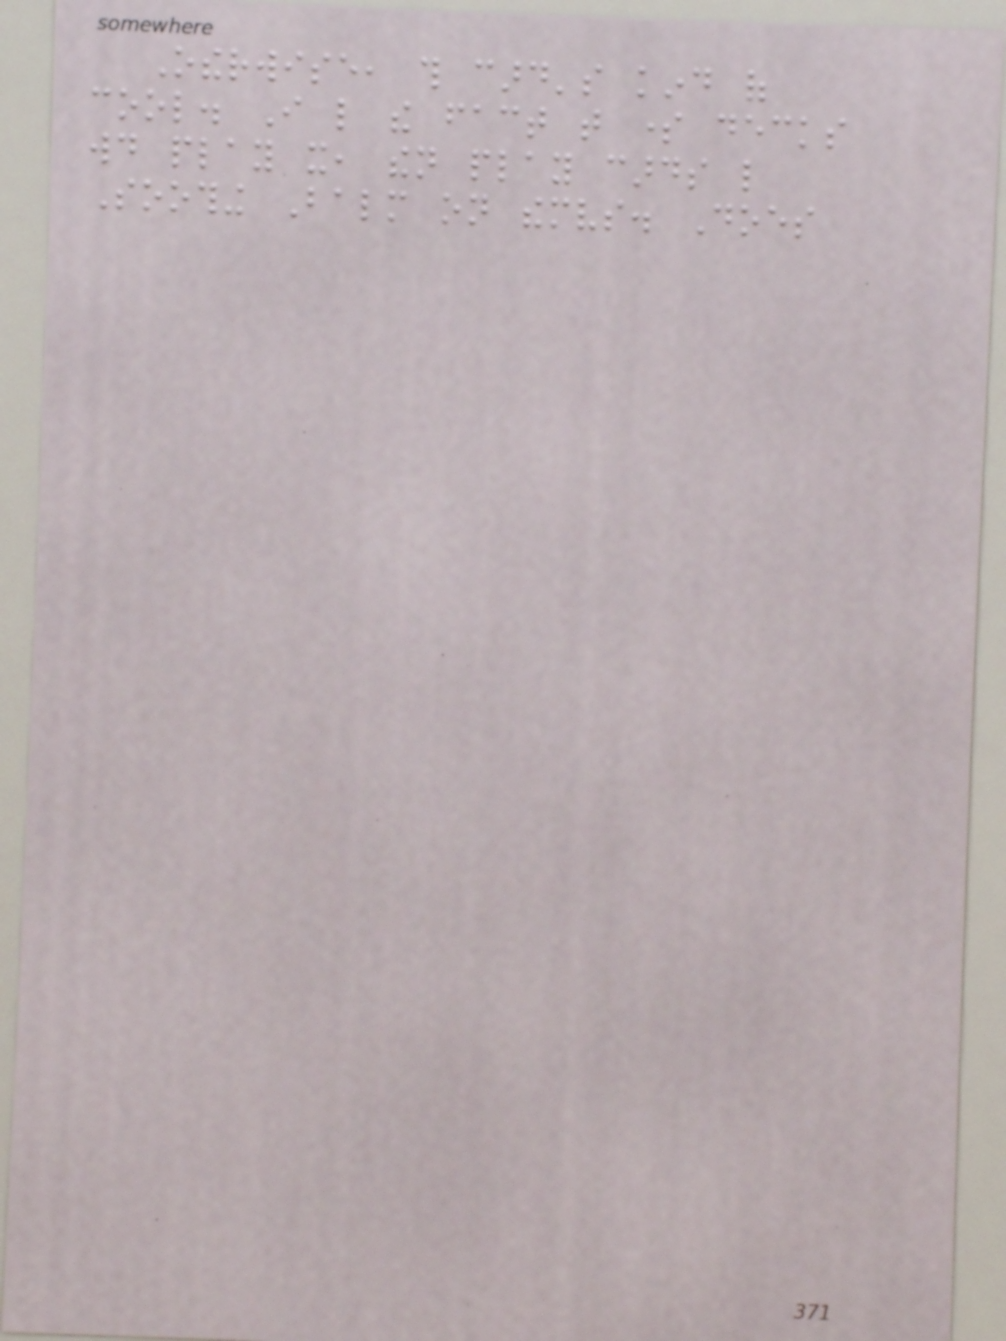Otherwise, this card's kind of
cool. I like the fact that some decks
would play it, then play cards like
Soothing Balm on themselves. Does
